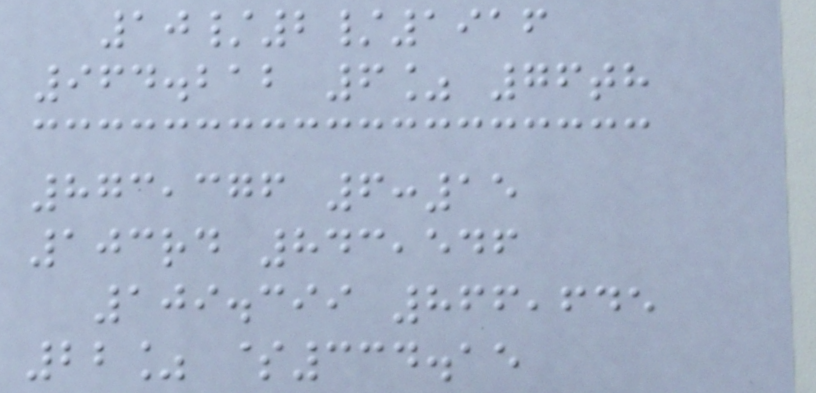10/2/1916
964.212 6% 76th
873,376 6:15
103rd 843,546
109.399 866,645
22% $334.15
